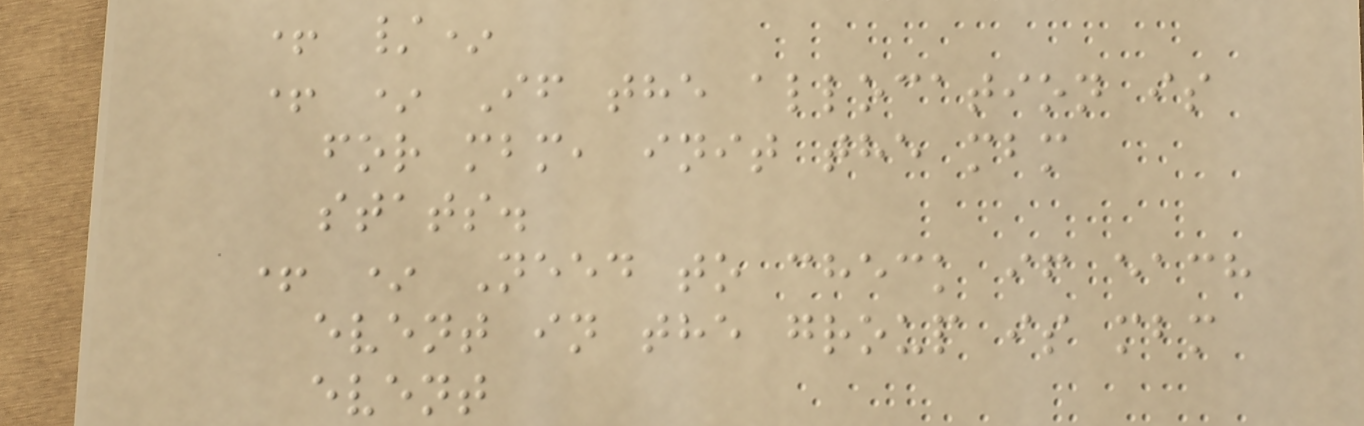+ /*
+ * If the allocation is
for mbm, init the mbm
stats.
+ * Need to check if each
event in the group is mbm
event
